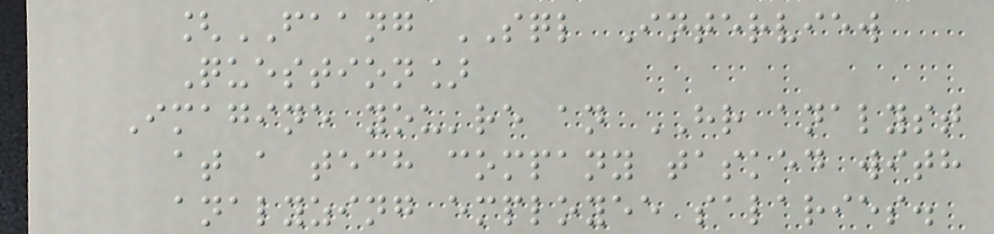[FAANG SQL Interview
Question]
Imagine you're an HR analyst
at a tech company tasked with
analyzing employee salaries.
